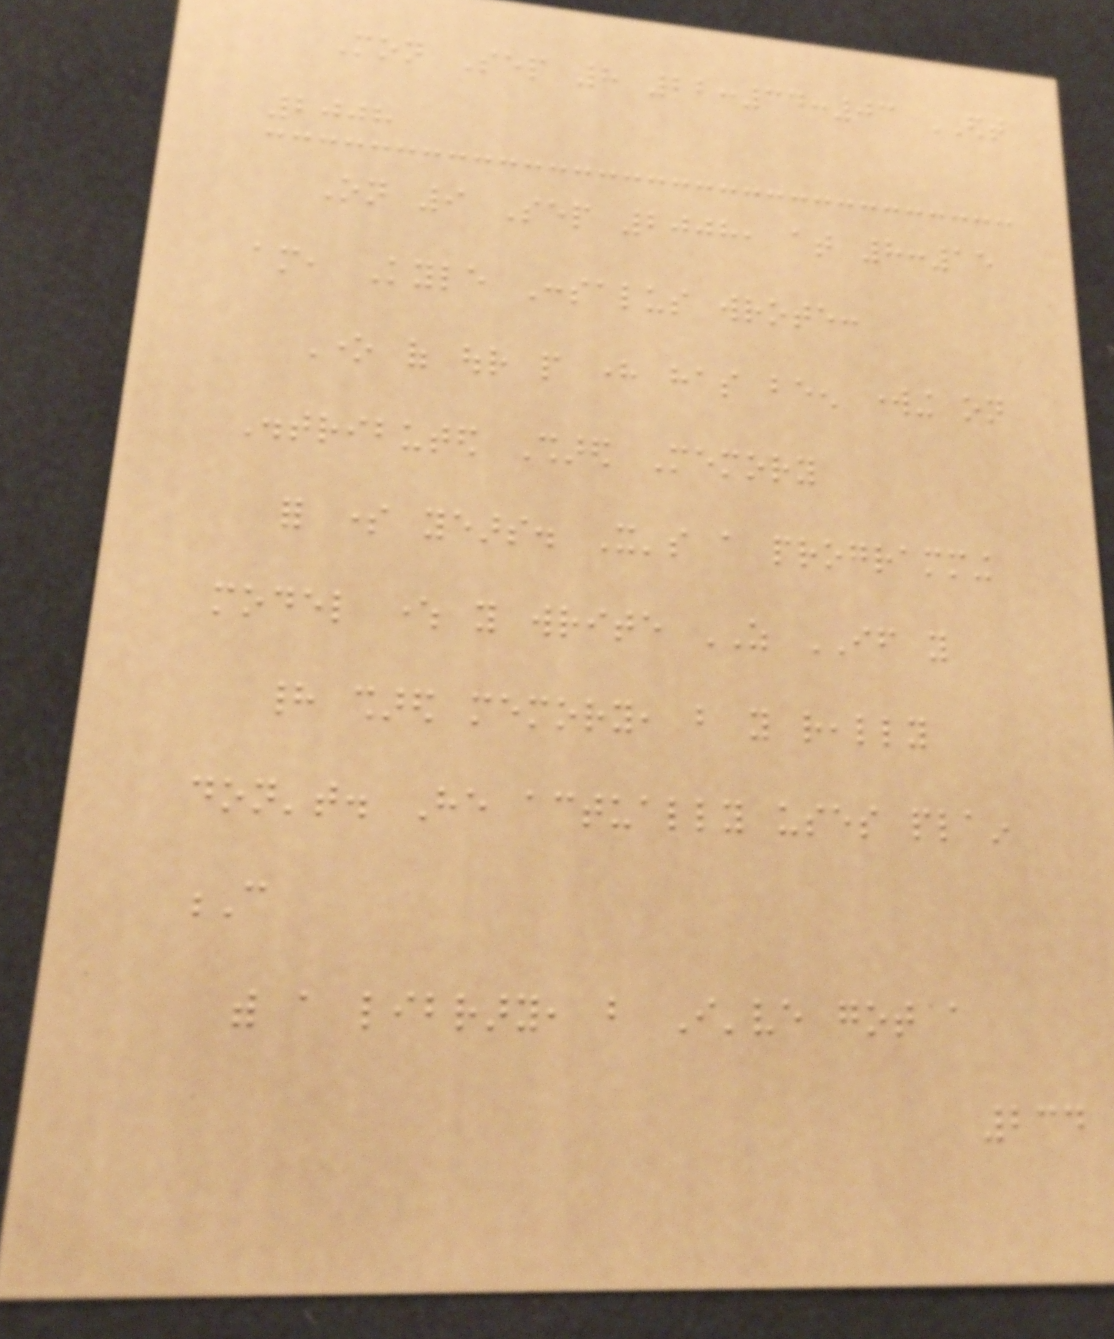Mon Sep 8 22:34:03 EDT
2008
On 9 Sep 2008, at 8:15
am, Kyle Consalus wrote:
One of our people here has been working on
Distributed Shared Memory
for some years. It's a programming
model where you write AS IF you
had shared memory, but you really
don't. He actually uses plain
C
with a library, but I've got a
234
